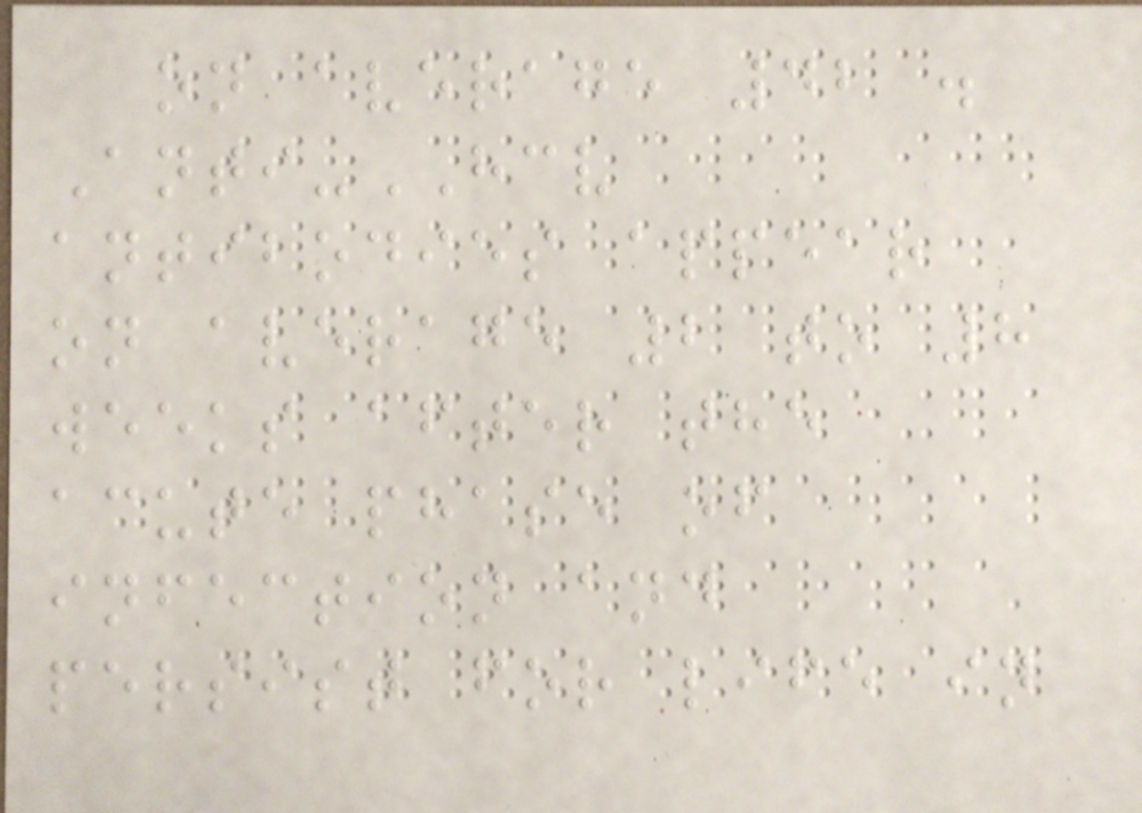on average 42 .
Anti-HCV
antibodies appear
on average 2 to 8
weeks after the
acute phase of
infection and
persist for life in
